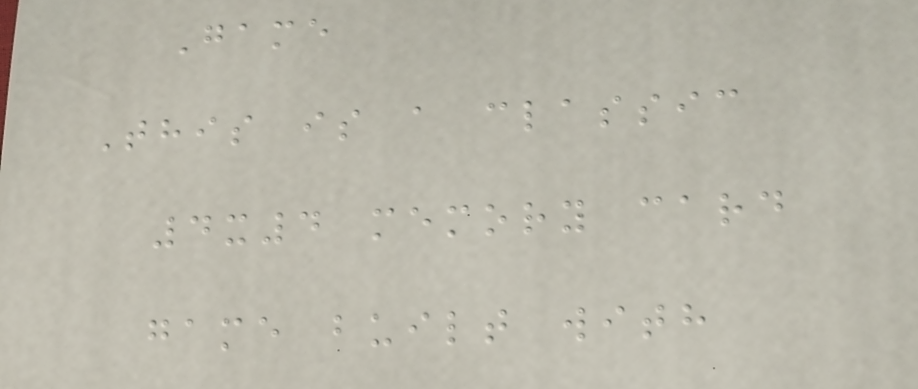Game
This is a classic
4x4 memory card
game built with
